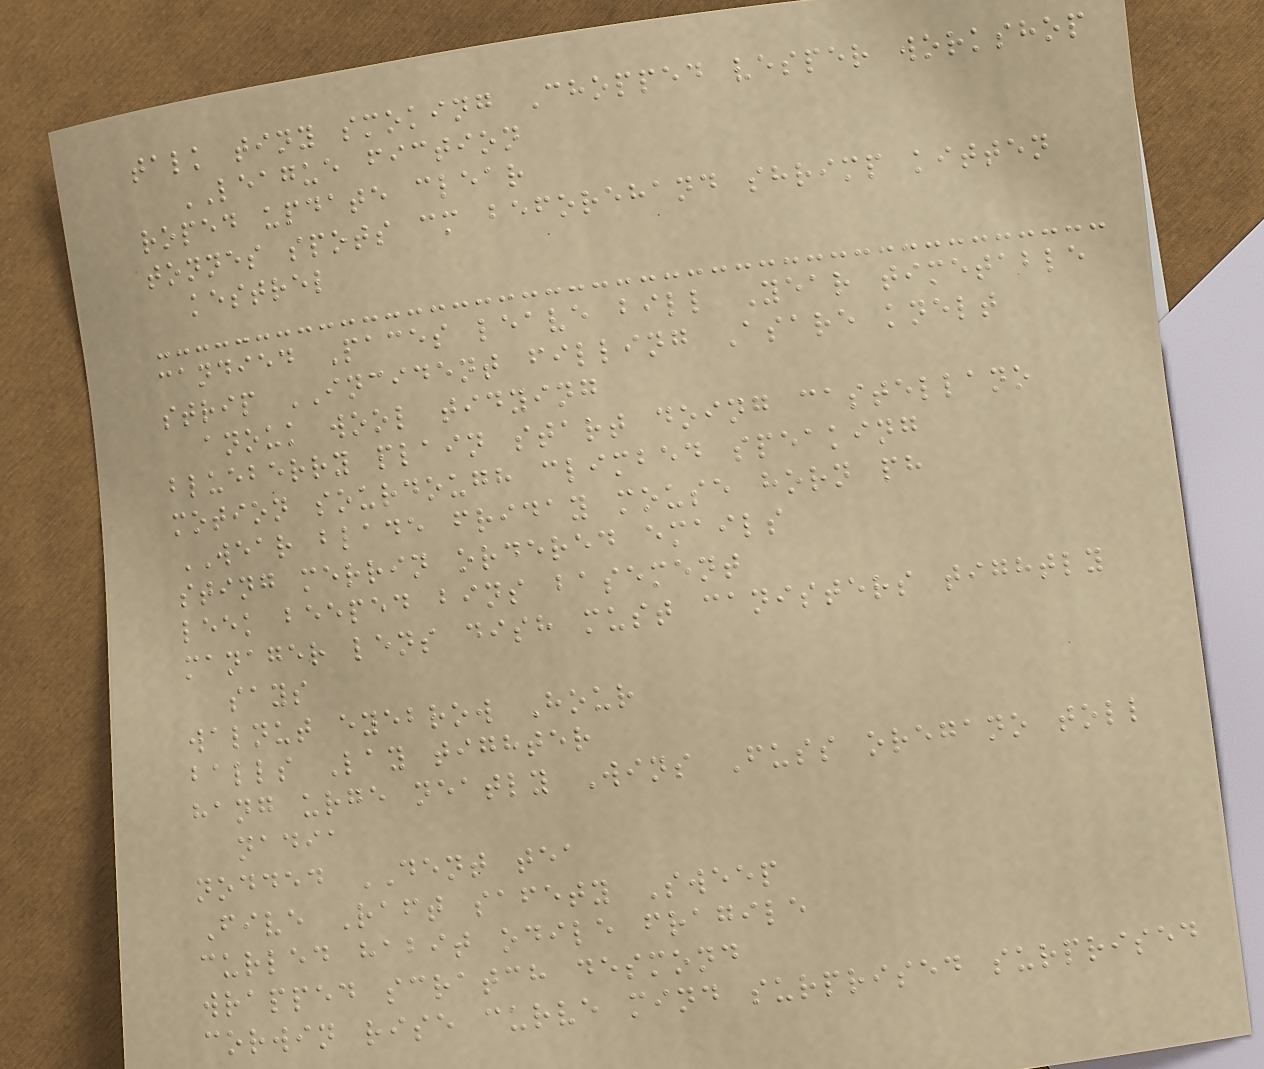talk tiny smoking Chopped vesper workshop
LEAGUE fiction
roped update clear
tonnes spots cm beforehand shrimp kitten
kestrel
candied Paces leave bill Year timetable
strip INCIDENT filling Asare knelt
anouk wool tidying
blueberry plain start doing castellano
motion sourdough climbed speaking
WEAR blade friday mouse horn ph
sting merrin ordered emails
leek beeped bins basement
manager lens dish must canisters tightly
says
walnut eyebrow Hour
balls Lay tighter
hang urge neatly Wins Fuss oregano toll
nadia
nodded DENT tea
Five Raft safety Sweep
curled habit odile fragile
wrapped scratch desmond
corwin rise curve mind surprised surprised
